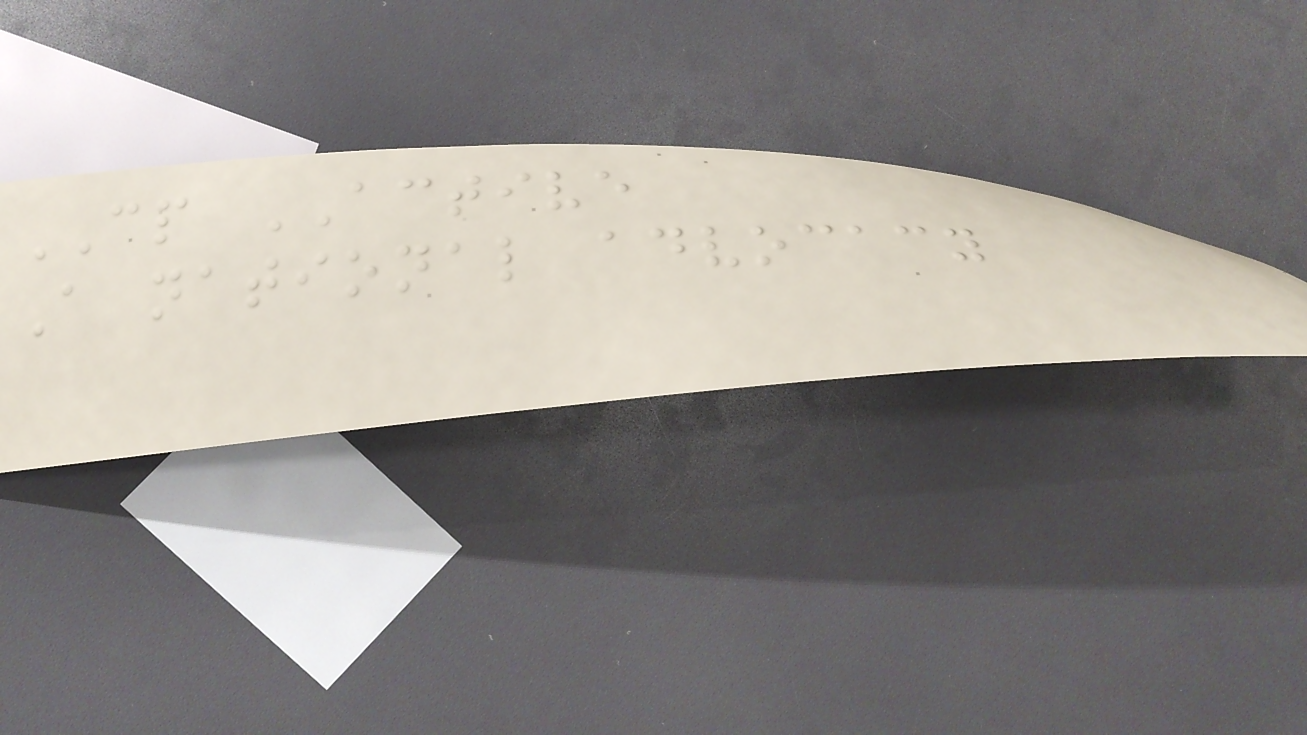CP ACTIVE
A national advocacy
